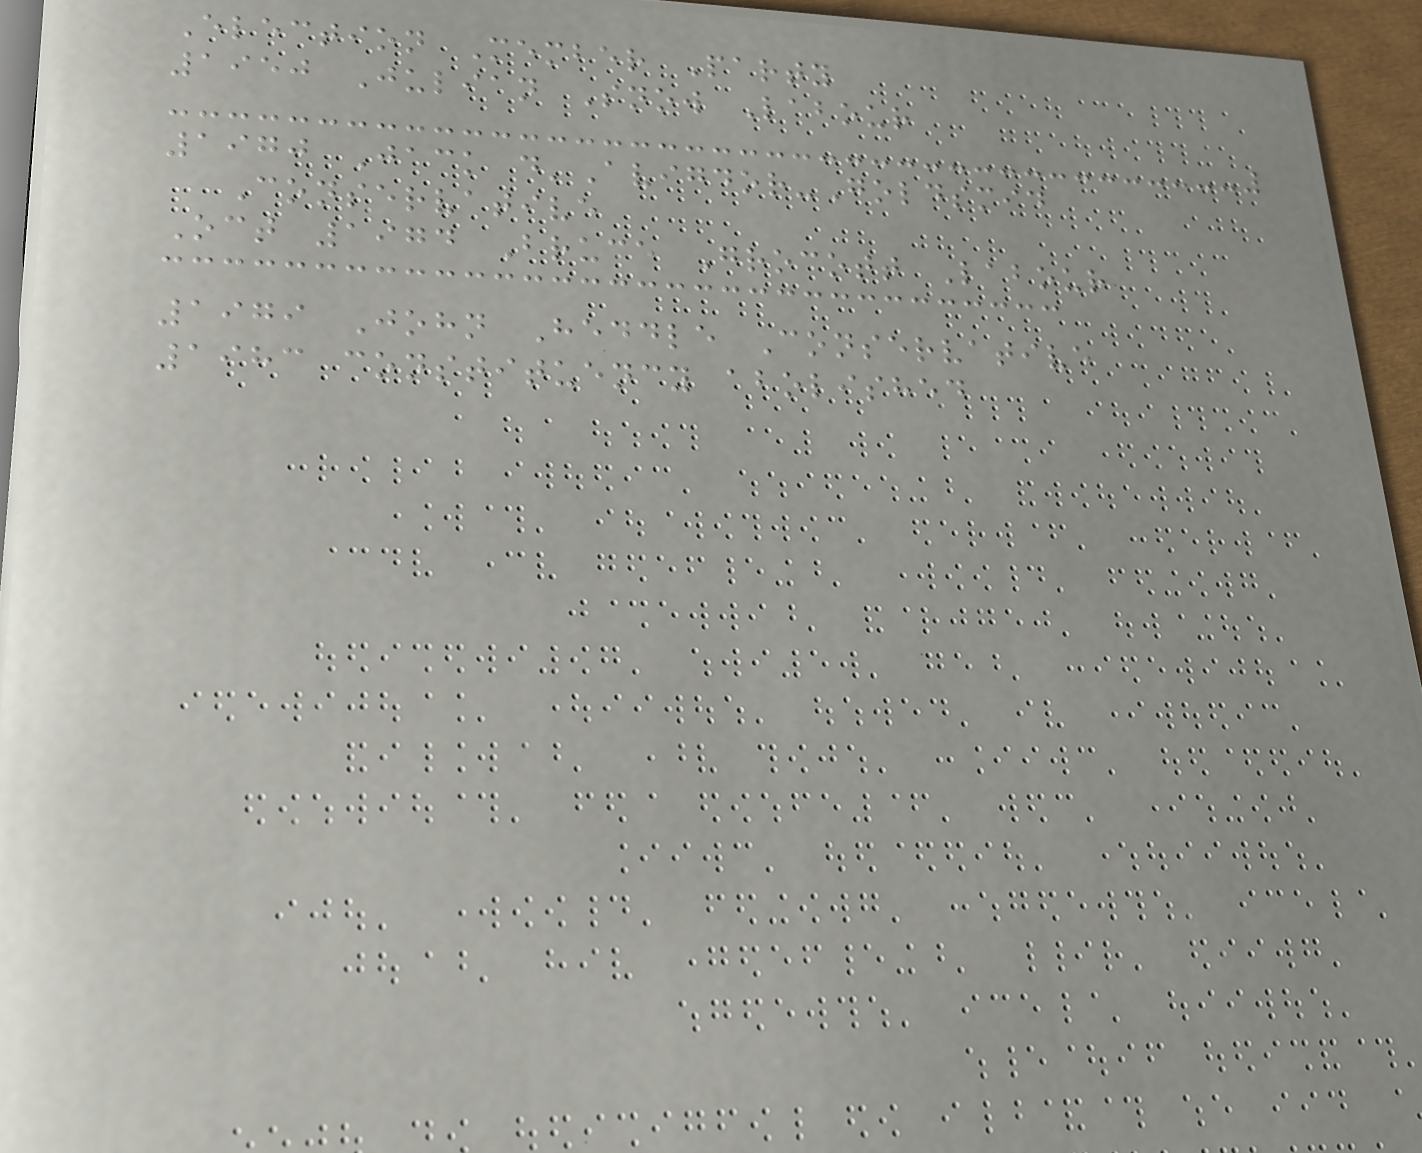Election Member Party
1950 Julian Snow Labour
1970 Jack d'Avigdor-Goldsmid
Conservative
Oct 1974 Bruce Grocott Labour
1979 John Heddle Conservative
1983 constituency abolished
